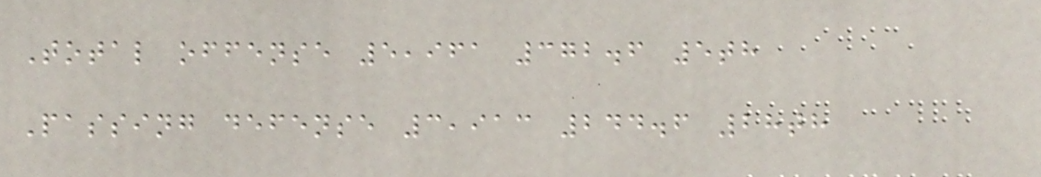Total offense 5,961 372.6 5th
Passing defense 3,913 244.6 28th
